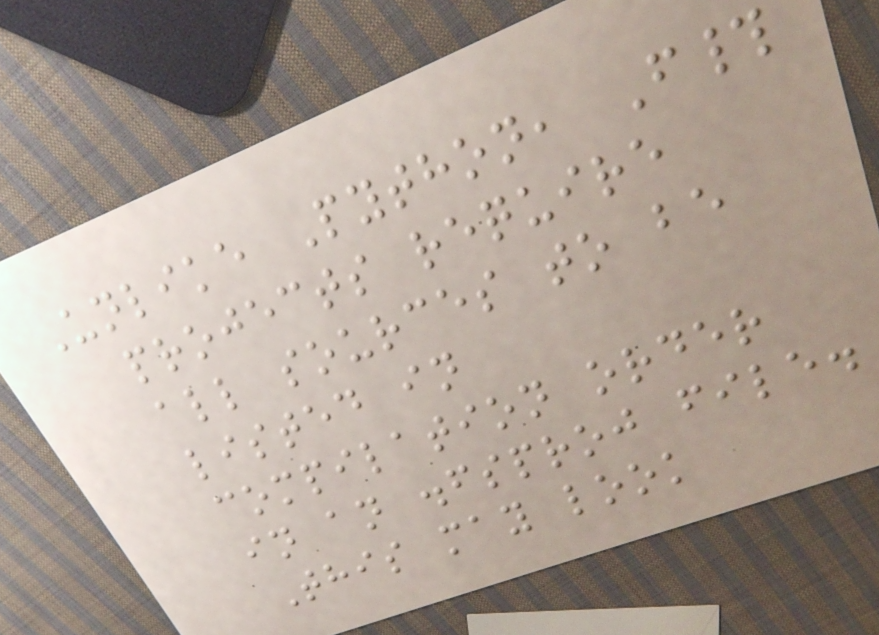Unlike Python, F#
projects require
all sources to be
listed in
compilation order
in an .fsproj file.
This may look
